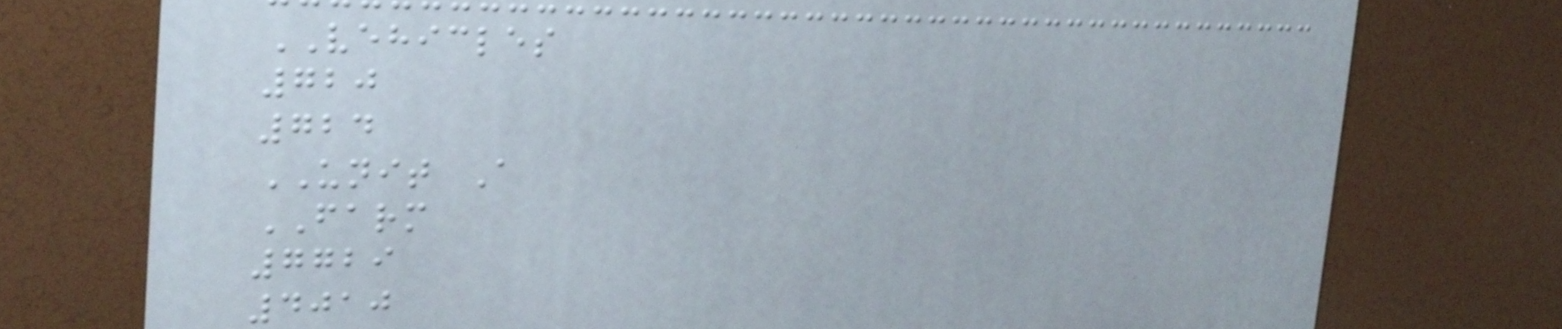VEHICLES
720
724
UNIT A
FARM
7729
4010
